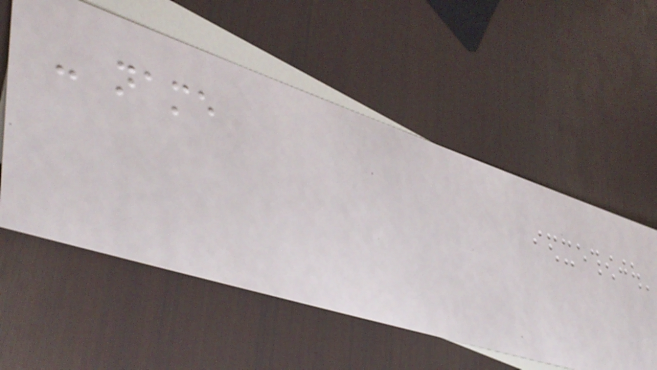- name
